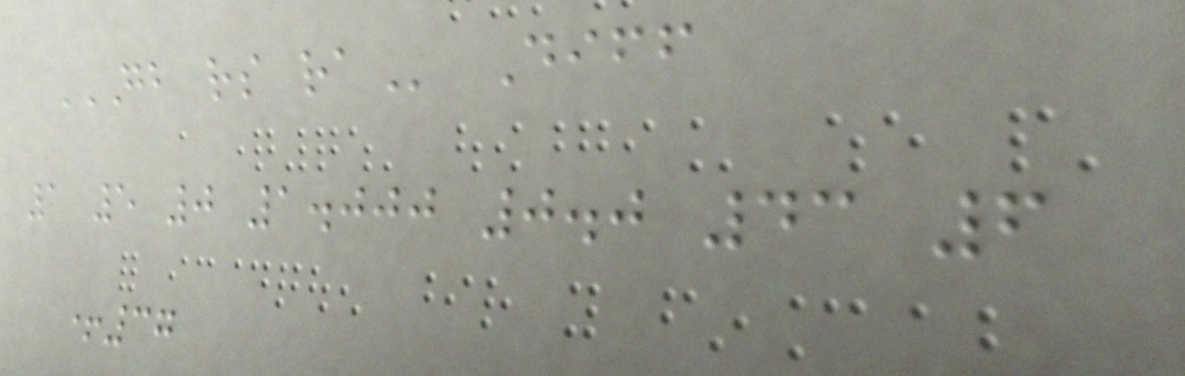GB RS RA Diff
1 5 0 1.000 0.0 43 6
+37
